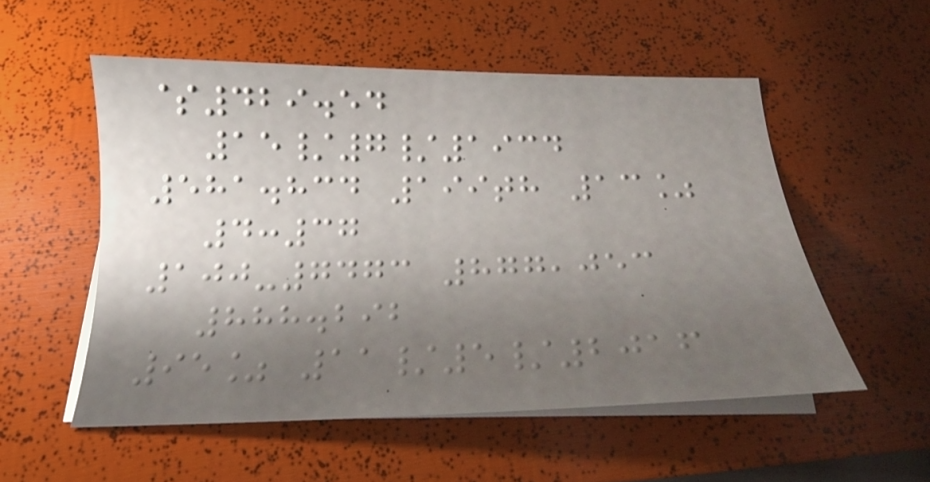$429.54
15/7/1934
581.834 199th 13%
4:37
100-7473 877,053
888.292
95% 11/5/2016
